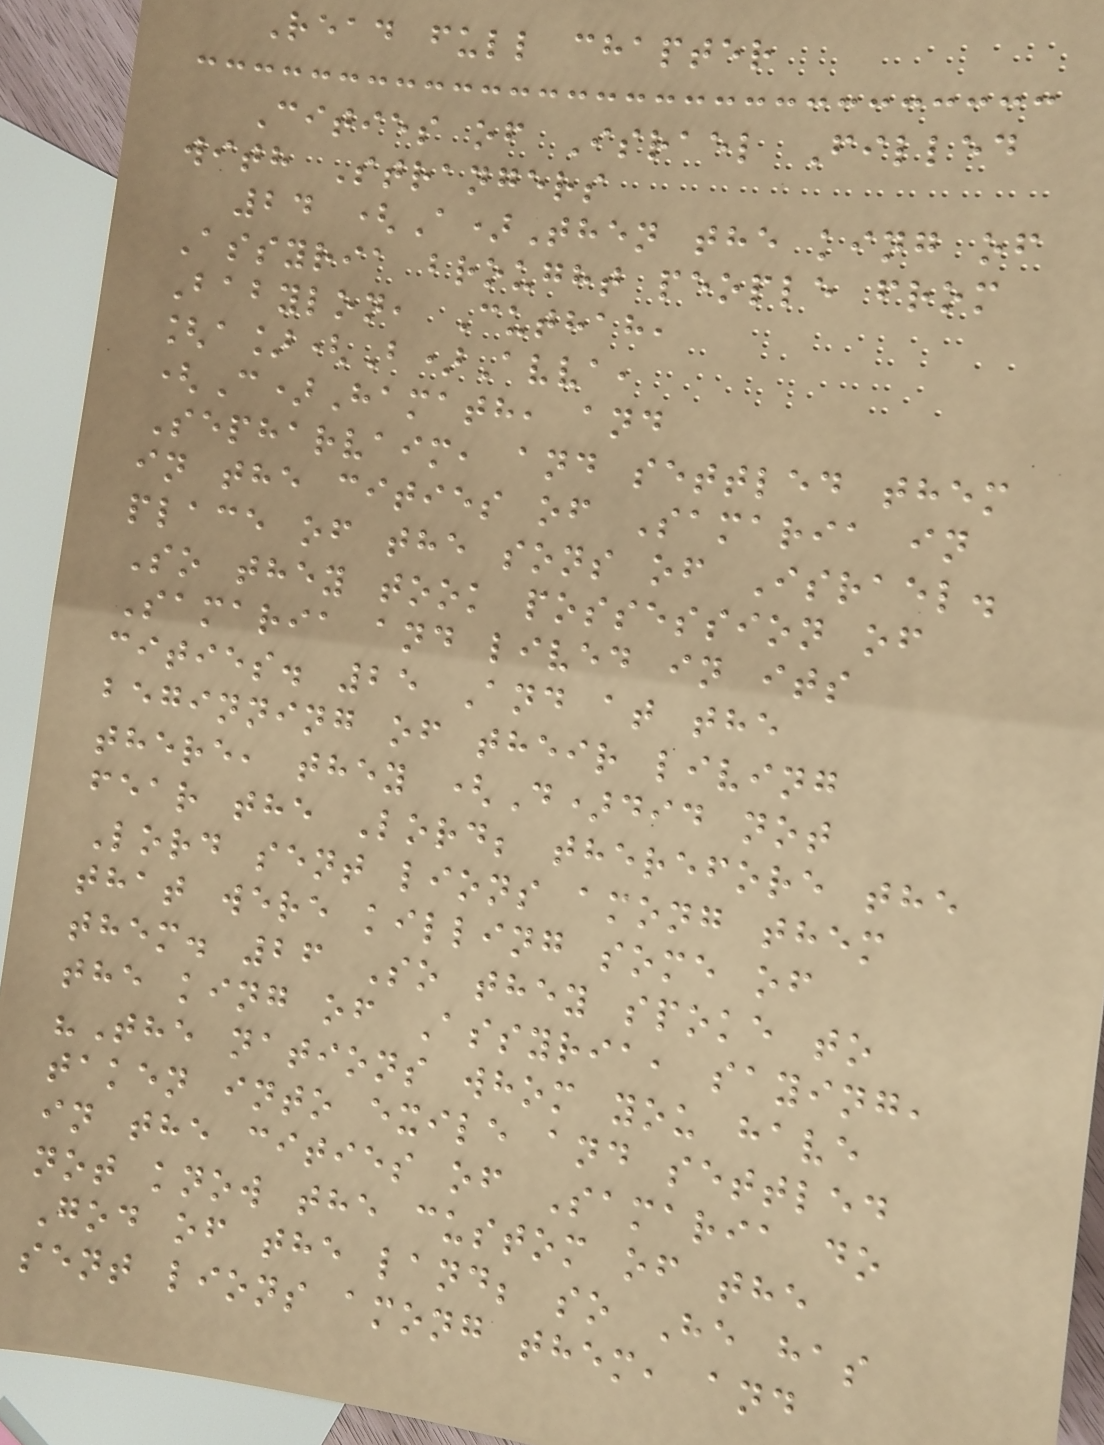Read full chapter
Cities of Israel Filled
with Strangers
24 (A)Then the king of
Assyria brought people from
Babylon, Cuthah,
[a](B)Avva,
(C)Hamath, and
Sepharvaim, and settled them
in the cities of Samaria in
place of the sons of Israel.
So they took possession of
Samaria and lived in its
cities. 25 And at the
beginning of their living
there, they (D)did not
fear the Lord; therefore the
Lord sent lions among them
that were killing some of
them. 26 So they spoke to
the king of Assyria, saying,
"The nations whom you have
taken into exile and settled
in the cities of Samaria do
not know the custom of the
God of the land; so He has
sent lions among them, and
